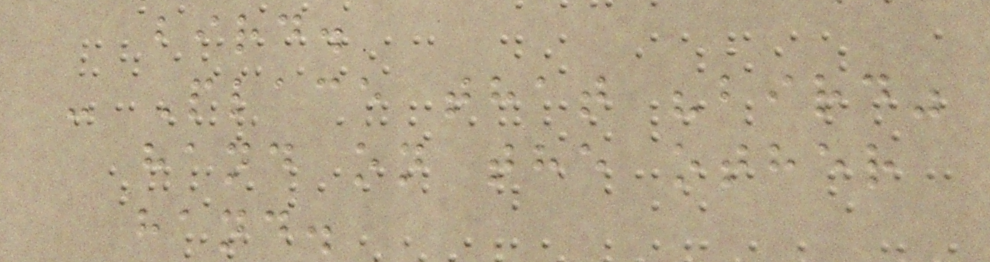bird.
- Place that "bird"
hand on the other
hand.
